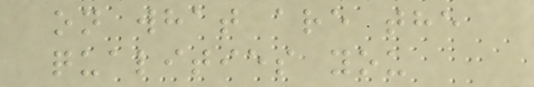on what are the
qualities you
